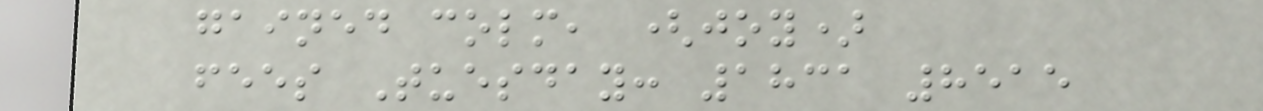gained colm, (joy)
fees Tuesday: 1831 8515
